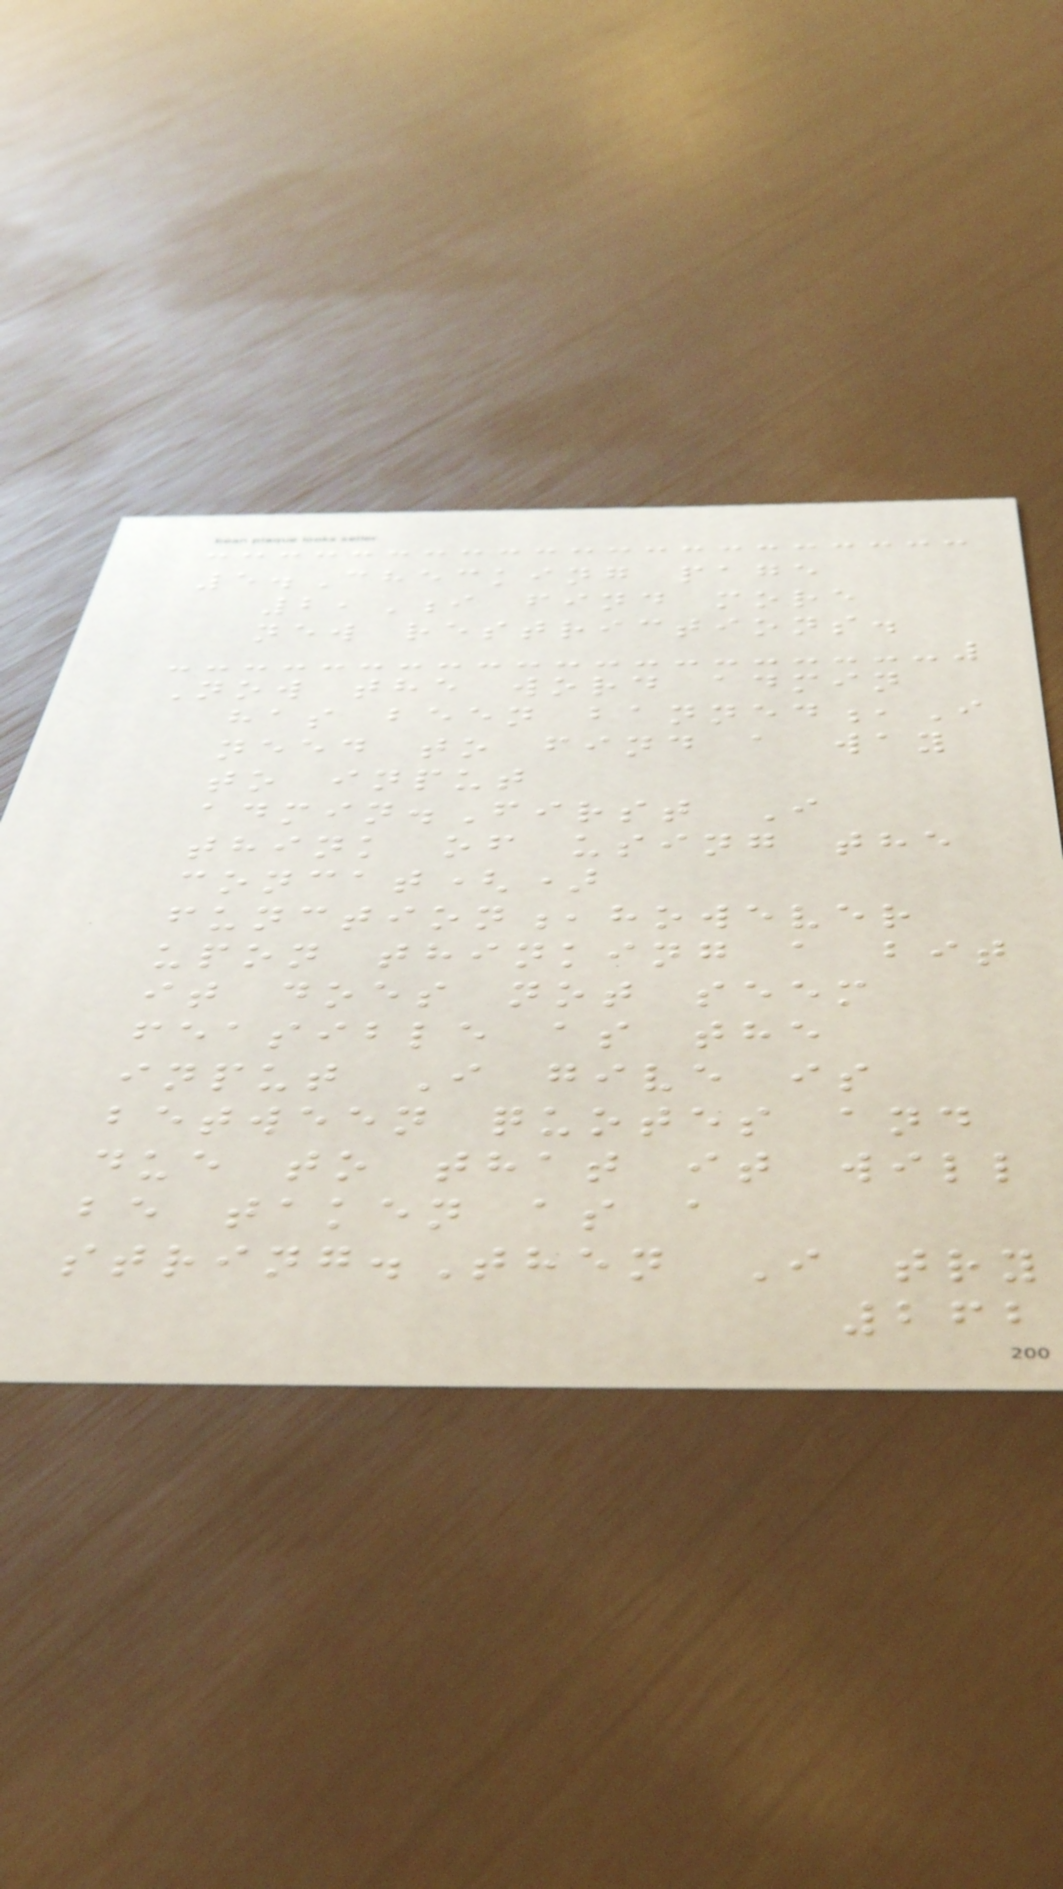5.Checking page
2,I find more
new restrictions.
Now the word admin
has been banned,I
need to find a way
to input
admin.First I
think of using the
concat()
function,however
upon thinking a bit
it does not seem
feasible as the
input I give is
between quotes and
due to that it will
be taken as a
string.Then I try
262
